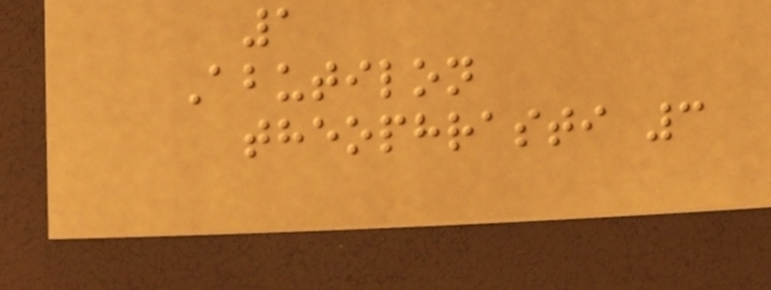1
Abutilon
theophrasti 3
